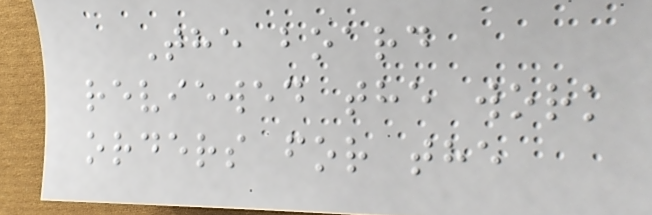The board
reviewed the work
orders for the
